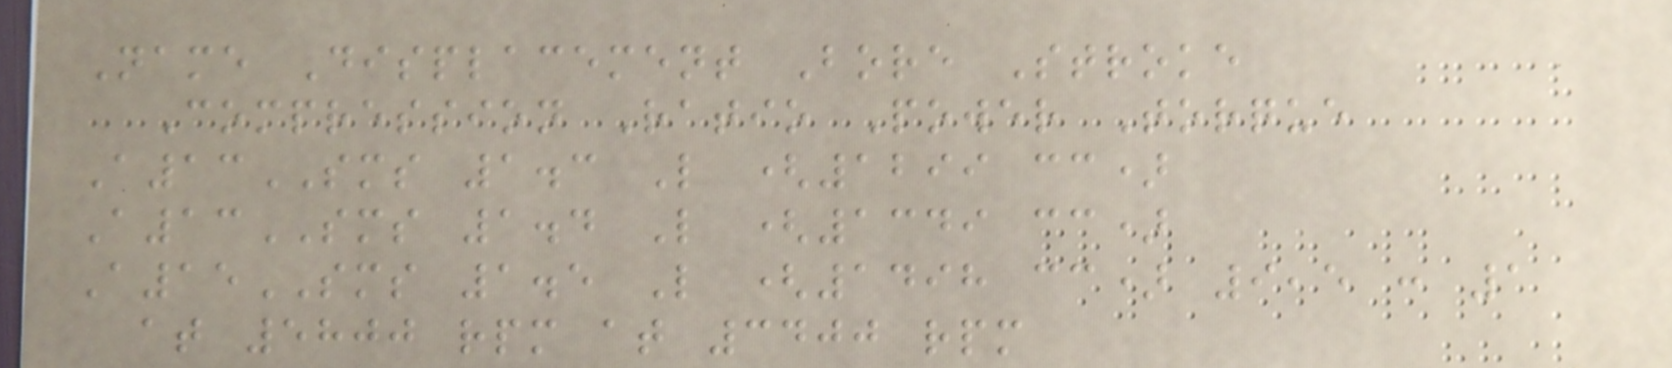Name Displacement Bore Stroke
Compression Ratio Power Torque
A13SMS 1.3 L (1299 cc)
A13SMS 1.4 L (1349 cc)
A15SMS 1.5 L (1498 cc) 9,5 : 1
at 5800 rpm at 3400 rpm
